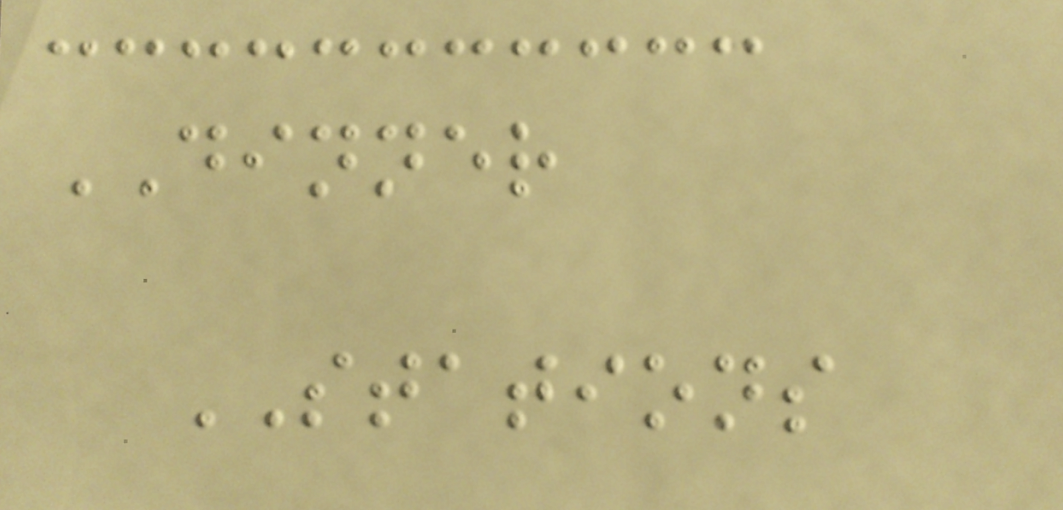DINNER
STATIONS
